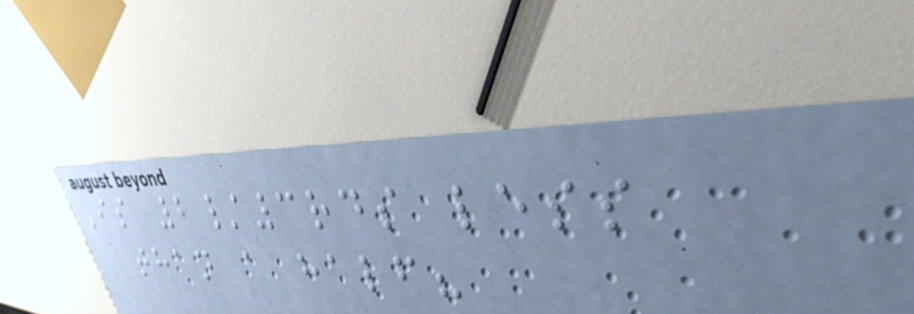Is 2/3rds less
than a half?
